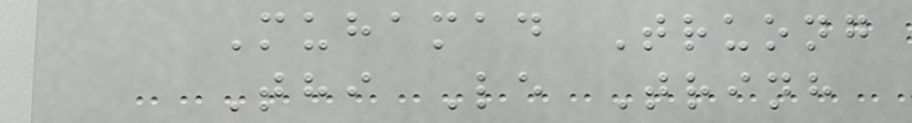Muhamad Truong
Thi Le Trinh
